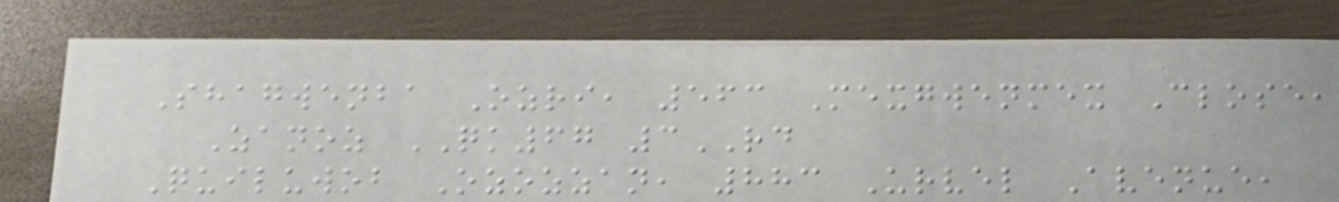Shagwenba Ozri, 563 Mexgwenmex Close,
Zanoz QK67 3RD
Quiluwob Ozozzan, 883 Urvel Avenue,
